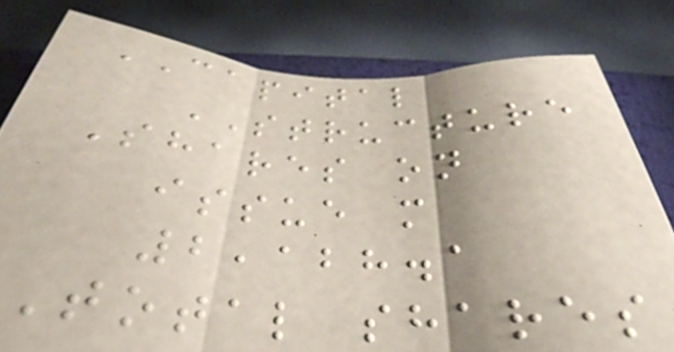CAPITAL
STRUCTURE
Shares on
issue m
2,128.1
Total shares
